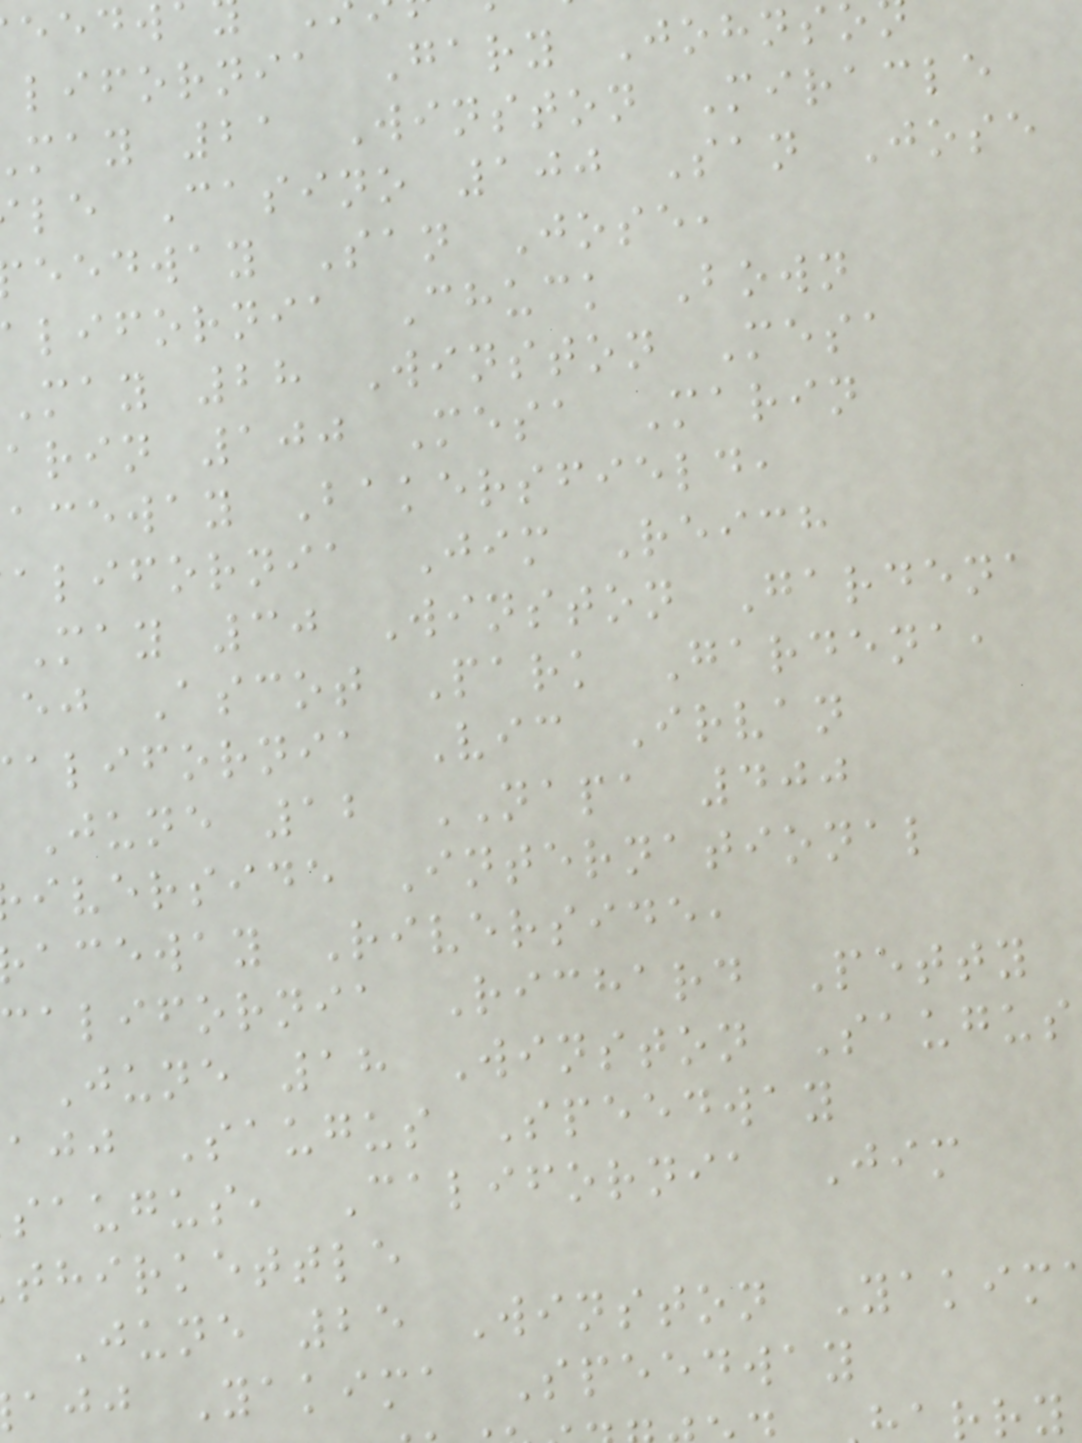lifornia Gary Johns
may 21 Winston Miracle
le Casino 100 San Jose
eedway San Jose,
lifornia Chuck Bown
May 28 Winston Mesa
arin 100 Mesa Marin
aceway Bakersfield,
alifornia Jim Reich
May 30 Winston Gardena
ej Ascot Park Gardena,
alifornia Vic Irvan
June 12 NAPA 400
iverside International
aceway Riverside,
california Richard Petty
June 18 Winston Saugus
ajj Saugus Speedway
saugus, California Jim
thirkettle
June 25 Winston Yakim
ajj Yakima Speedway
